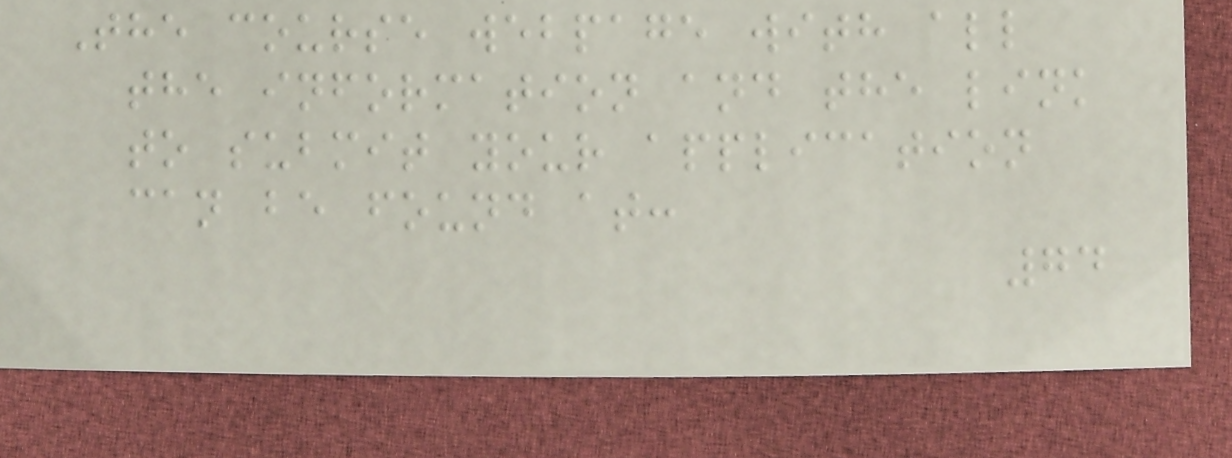The course webpage with all
the information and the link
to submit your application
can be found at:
74
